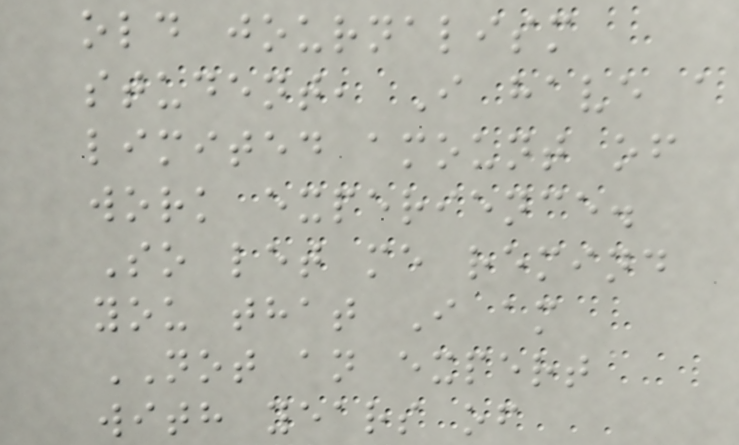old journalism
student, I have a
limited amount of
work experience.
So let me remind
you that I am
NOT an expert
with years of
